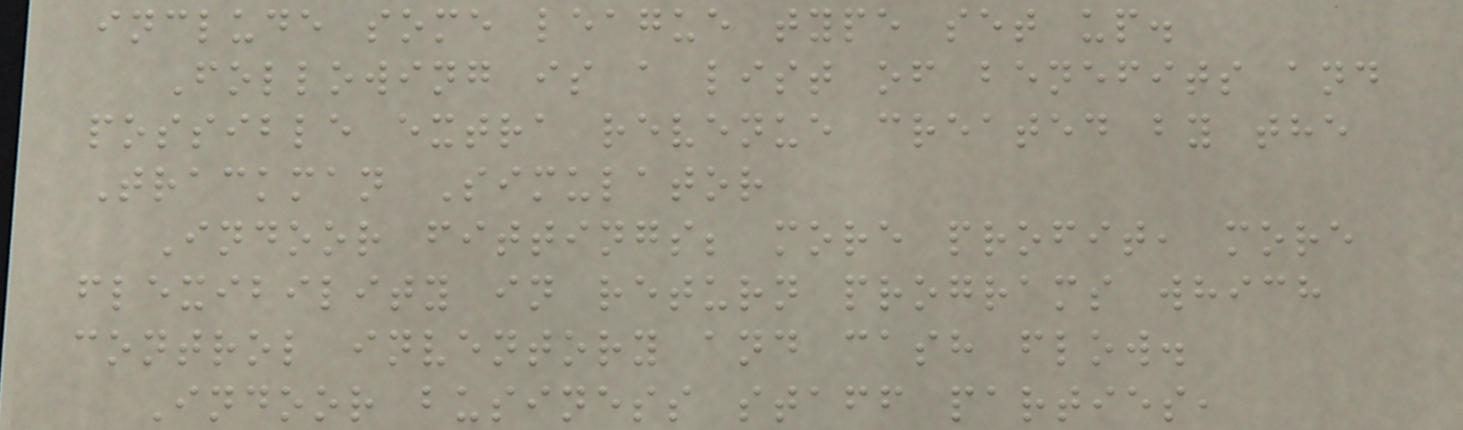include some league type set up.
Following is a list of benefits and
possible extra revenue created by the
Trackman Simulator
Indoor fittings; more profit, more
flexibility in return programs which
control inventory and cash flow.
Indoor business staff parties,
